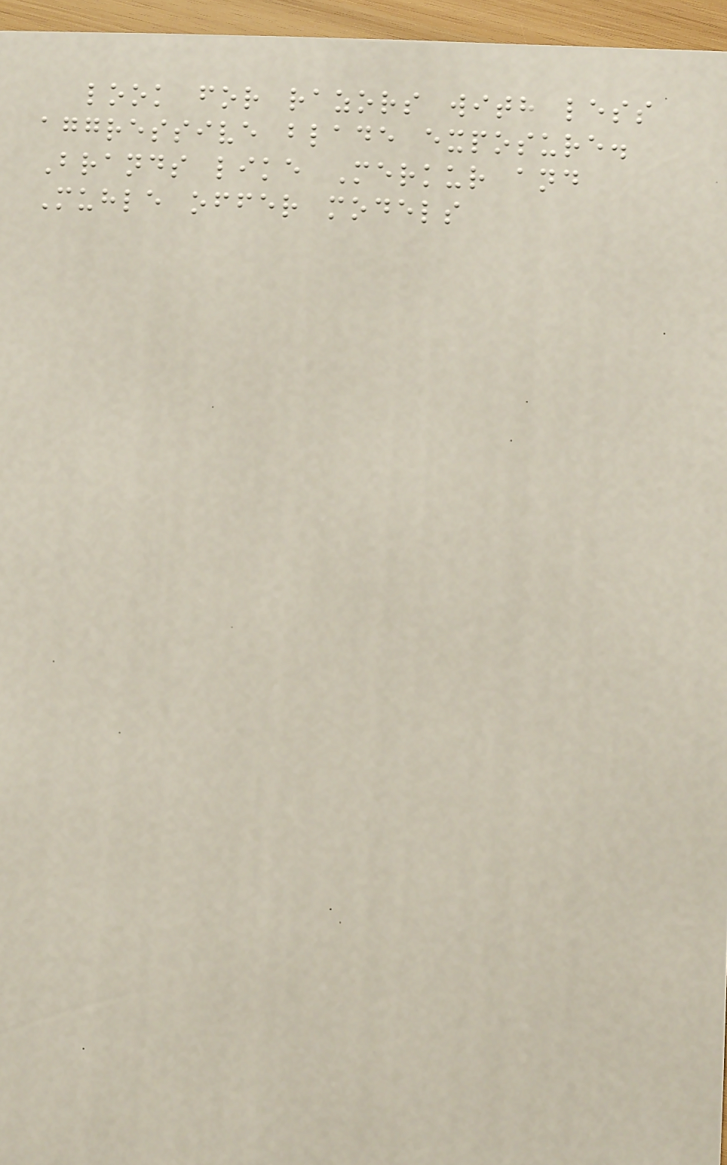look for razors with less
aggressive blade exposure.
Brands like Merkur and
Muhle offer models
